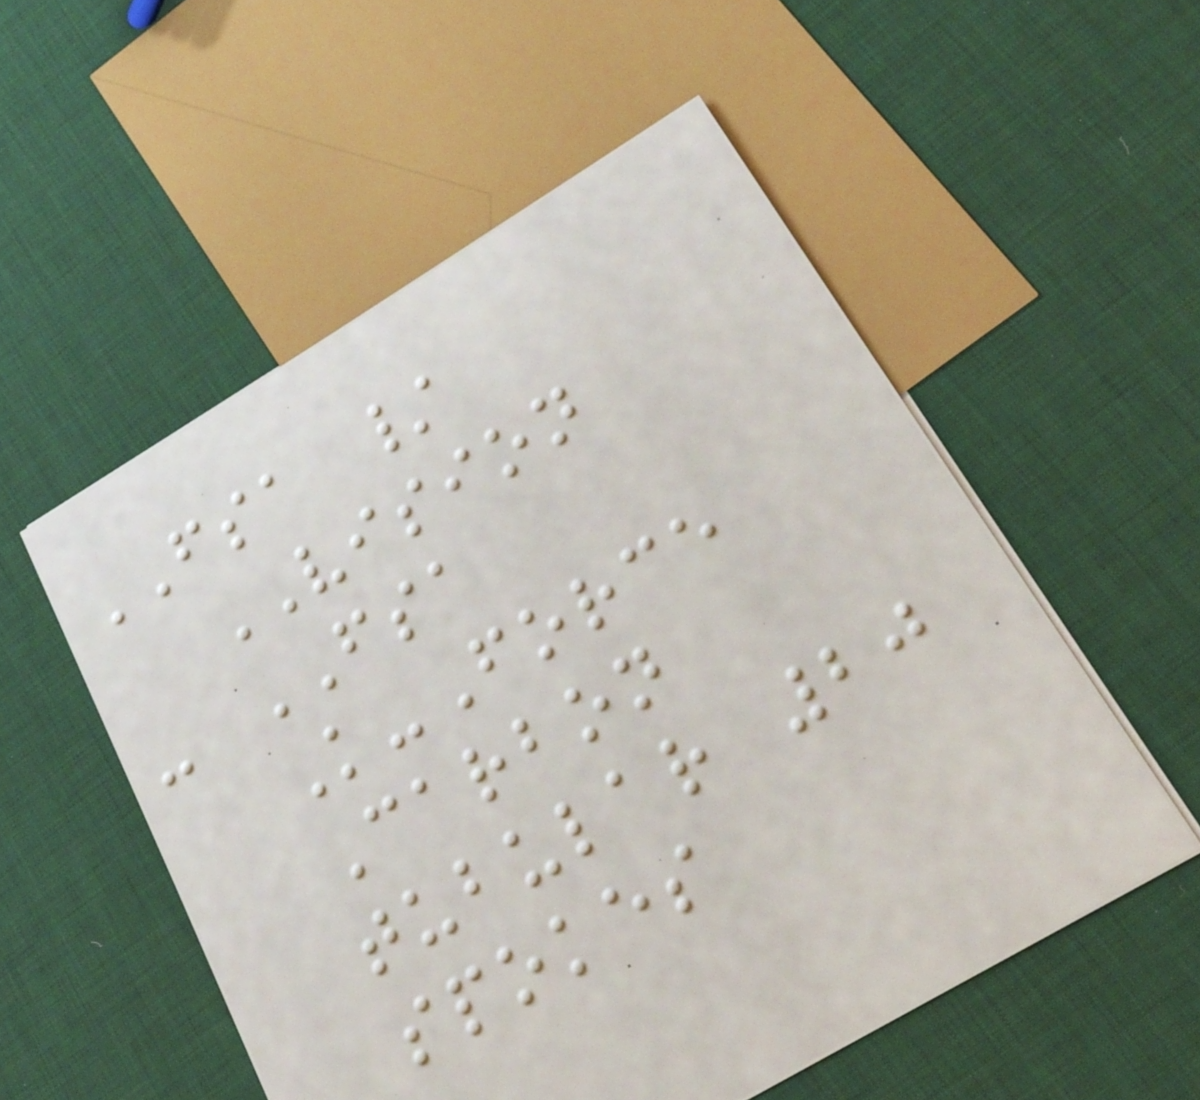FSA /
VISION
- FSA
K-Force
Carbon
tubular 20
spokes
